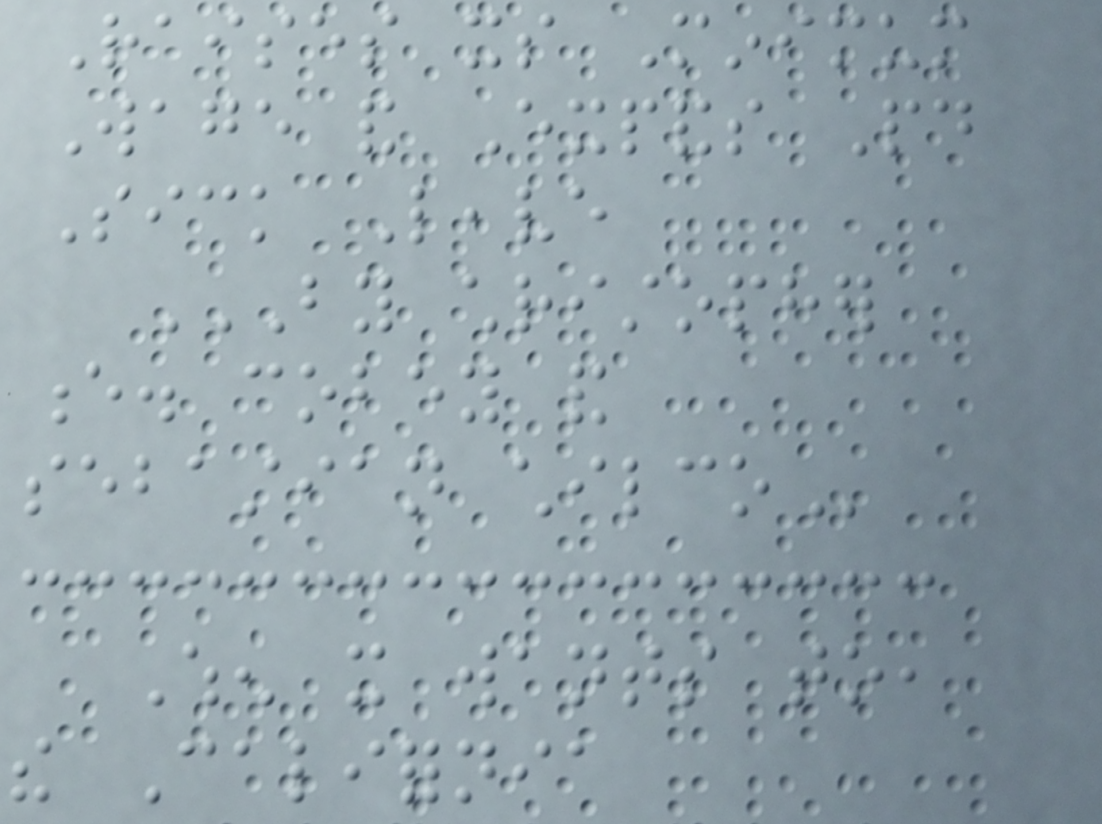Raises its Minimum
Wage and Expands Paid
Sick Leave
BY CHRISTOPHER
E. COBEY AND
SEBASTIAN CHILCO
When it wants to,
the California
